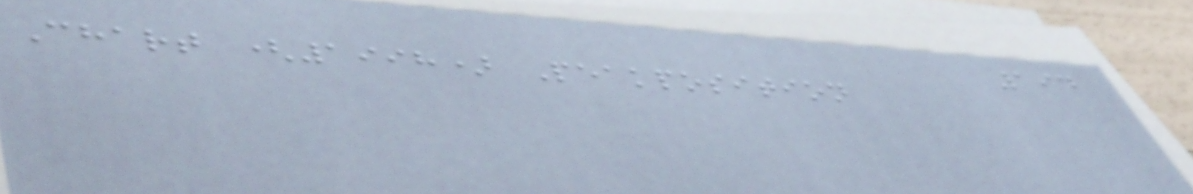194
Chart (1998) Peakposition
